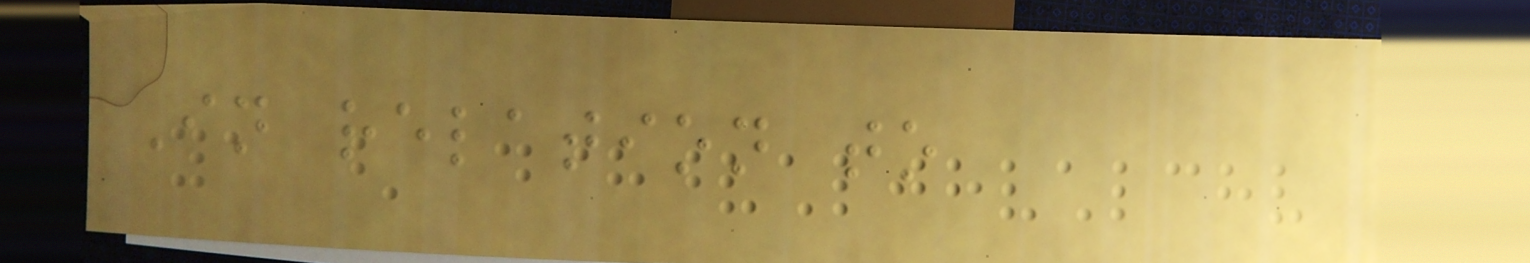In relation to
